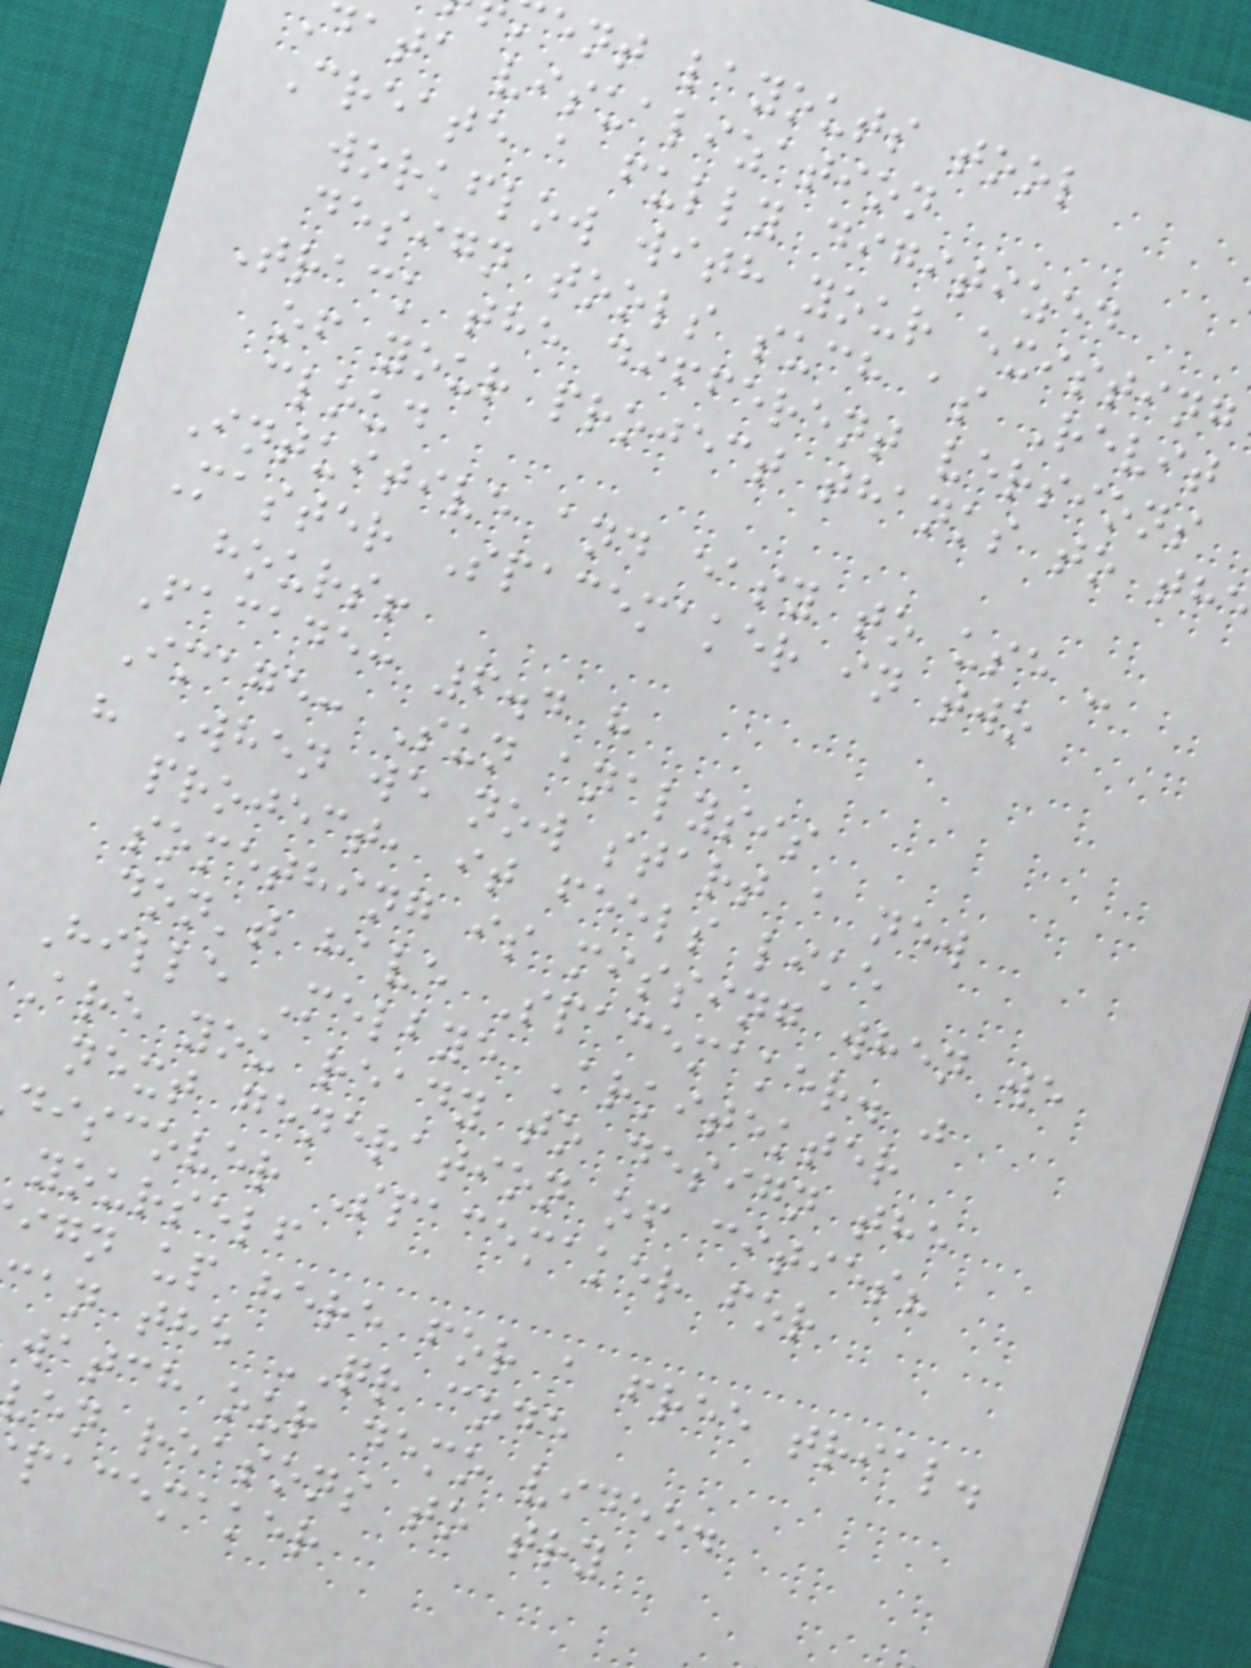ent layouts tool
data visualization
Create a fully digitized
workflow with your existing
design tools such as Revit
Track the different versions
of your project thanks to th
cloud
Intuitive and easy to use -
Master Spacemaker in two
hours!
Facade: 6.4 h
Image: Sun analysis
" When we now start a new
project, it feels like
something is missing when we
don't have Spacemaker. "
Hille Melbye Arkitekter
Are you ready to design the
next generation of cities?
discover Spacemaker for
yourself
ign up here for a free trial.
an the QR code
watch our demo video.
ven reasons to try
pacemaker
